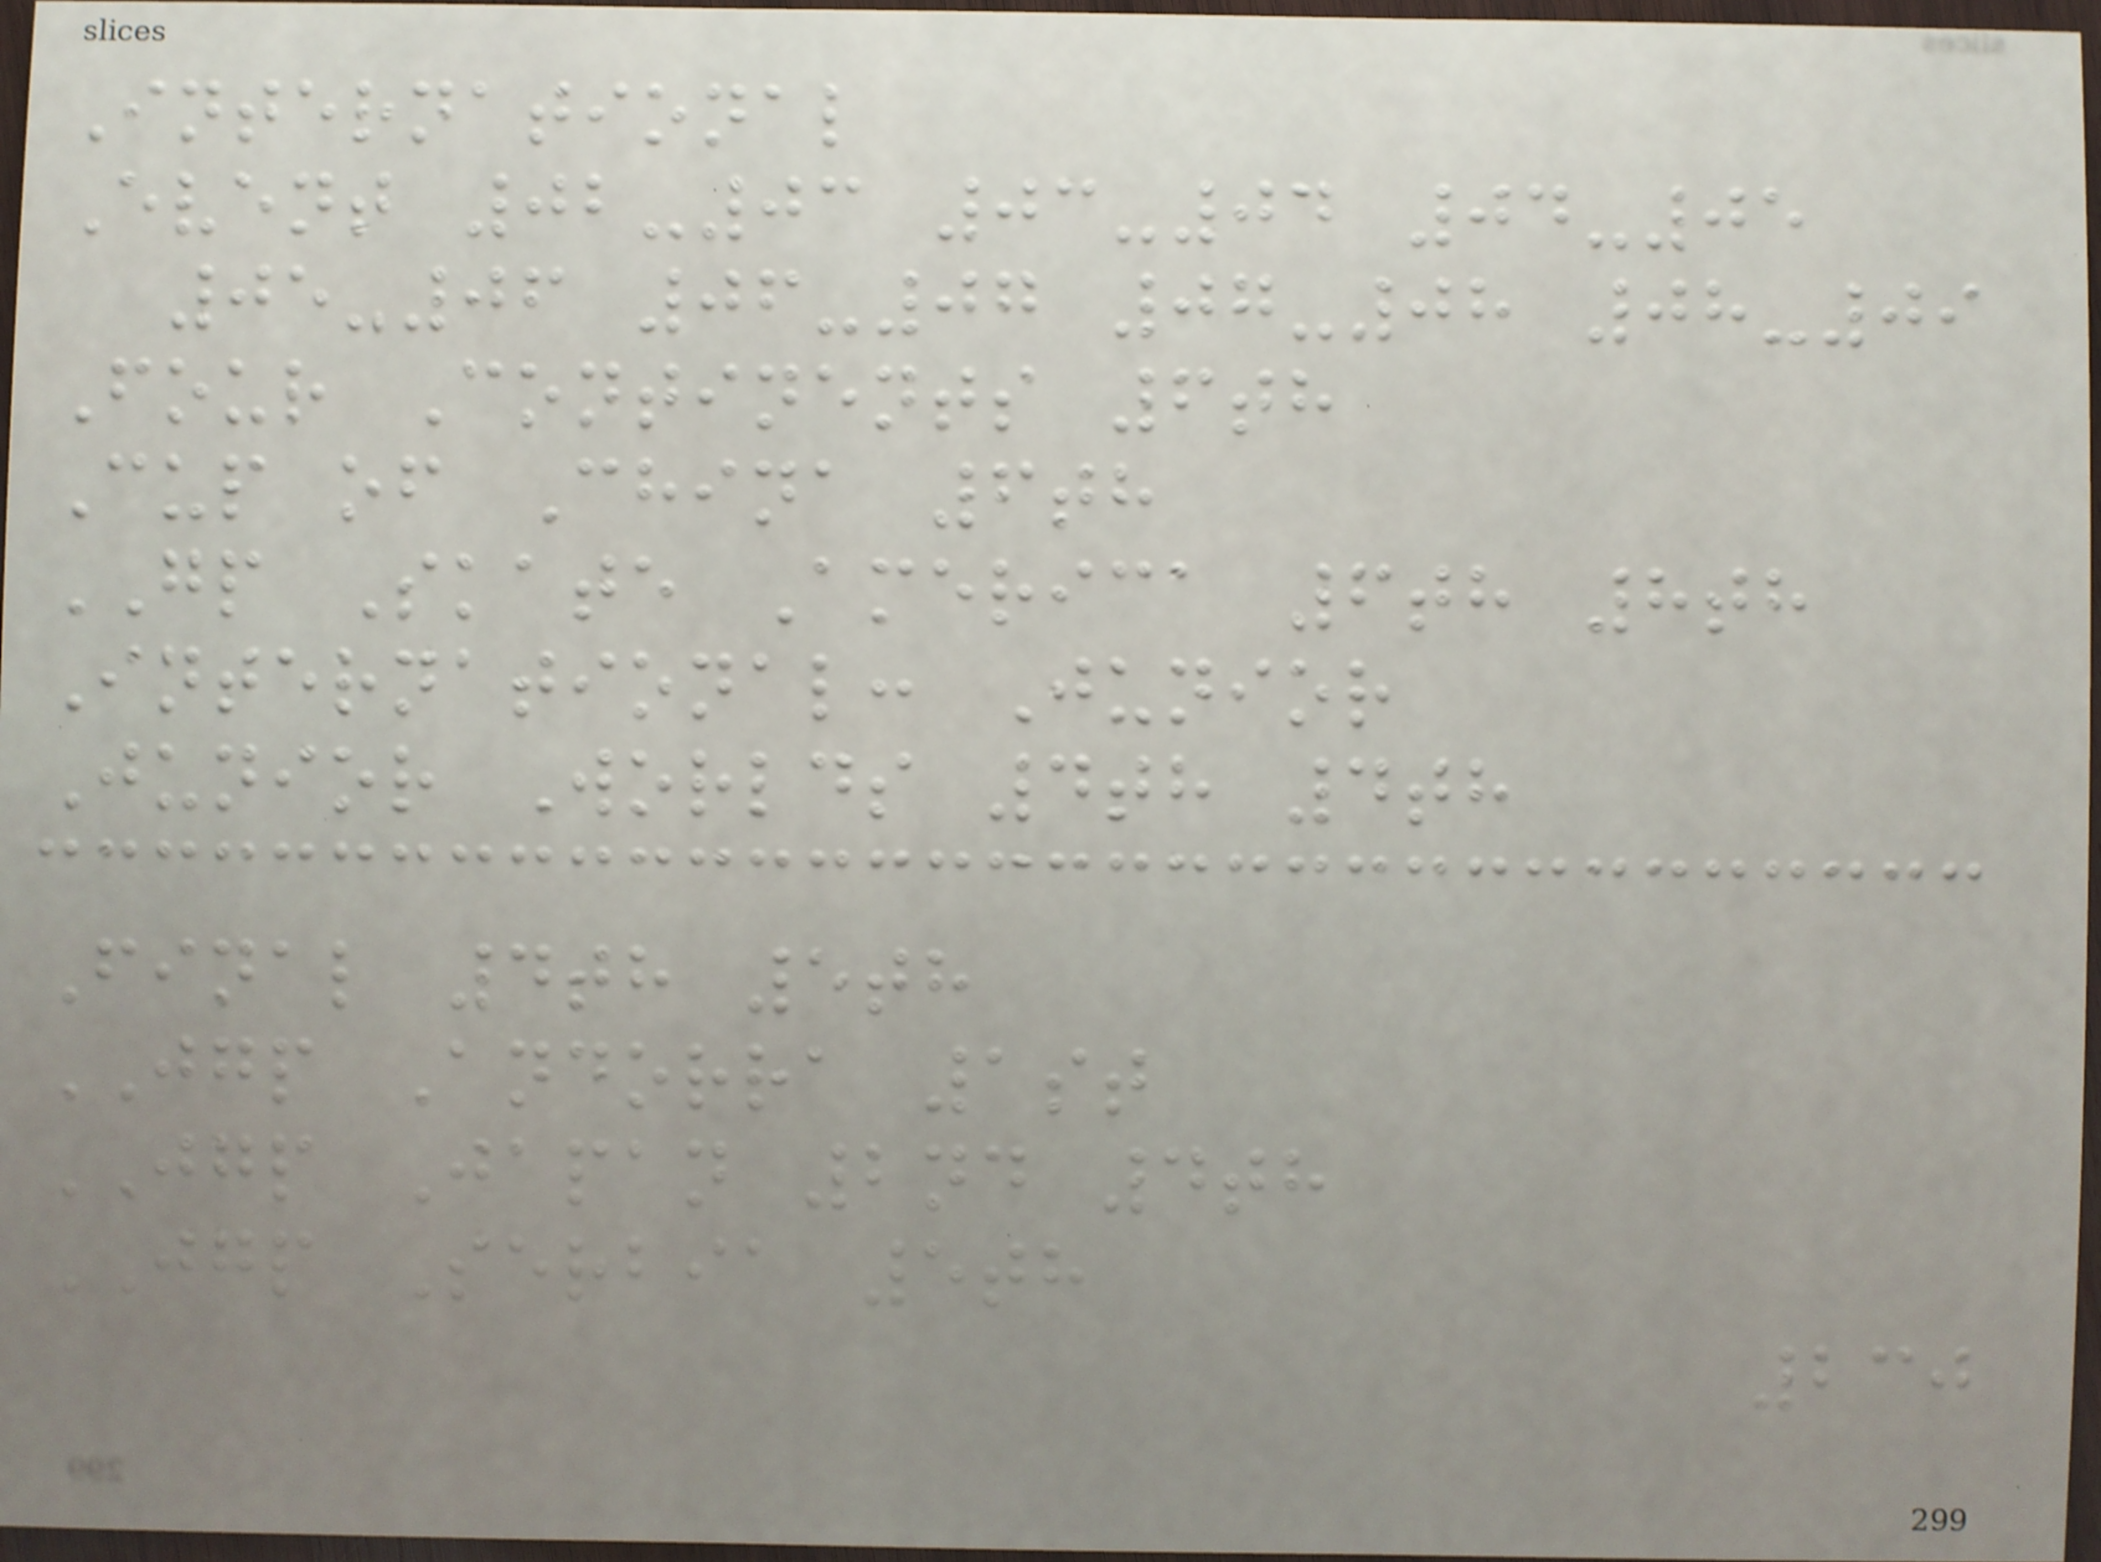International
Event 02-03 03-04 04-05
05-06 06-07 07-08 08-09
Four Continents 6th
Cup of China 6th
GP Skate America 6th 8th
International: Junior
Junior Worlds 4th 4th
Final 4th 5th
JGP Andorra 1st
JGP Japan 2nd 4th
JGP Serbia 5th
230
